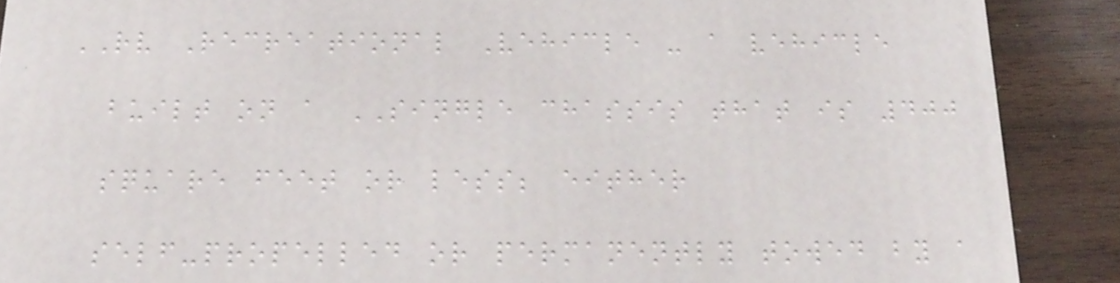RV Recreational Vehicle - a vehicle
built on a SINGLE chassis that is 400
square feet or less; either
self-propelled or permanently towed by a
